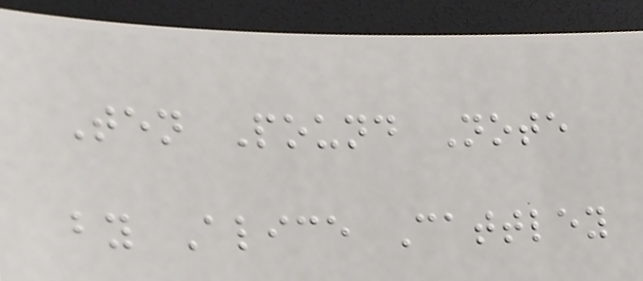Ten Pound Note
by Alice Cattley
